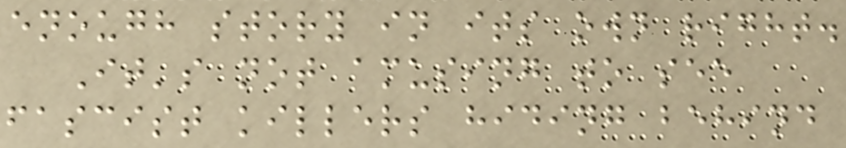enough story in its own right.
It's not amusing to see
fascist killers hiding behind
